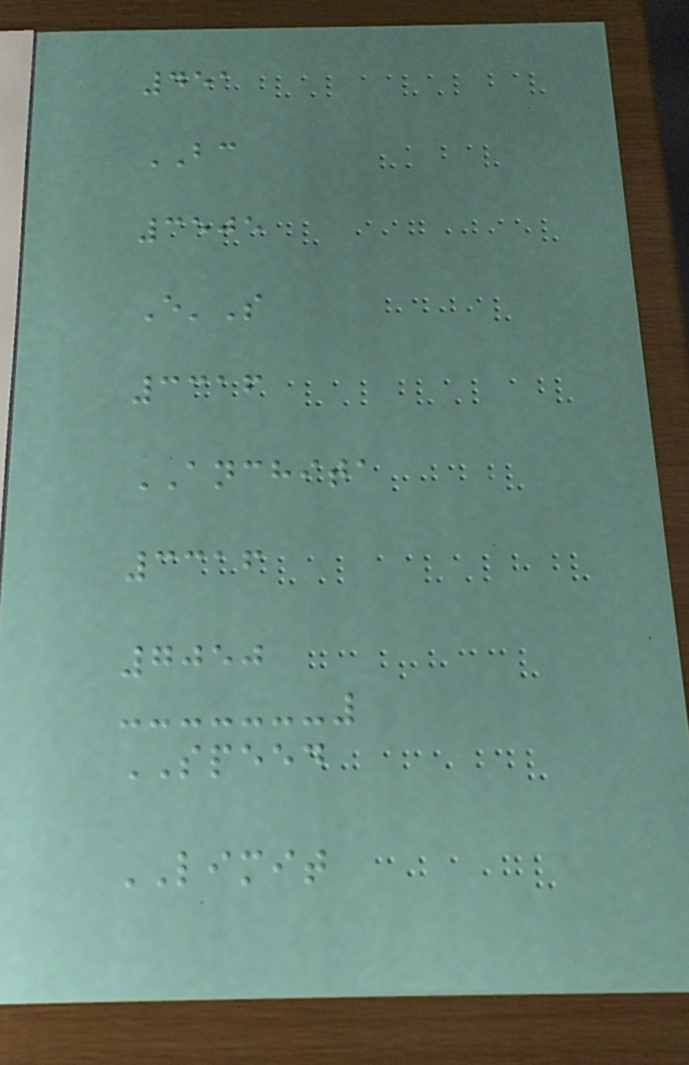451
BC
3505
E'S
3316
ANCHITA
3316
7050
SPEED
LIMIT
